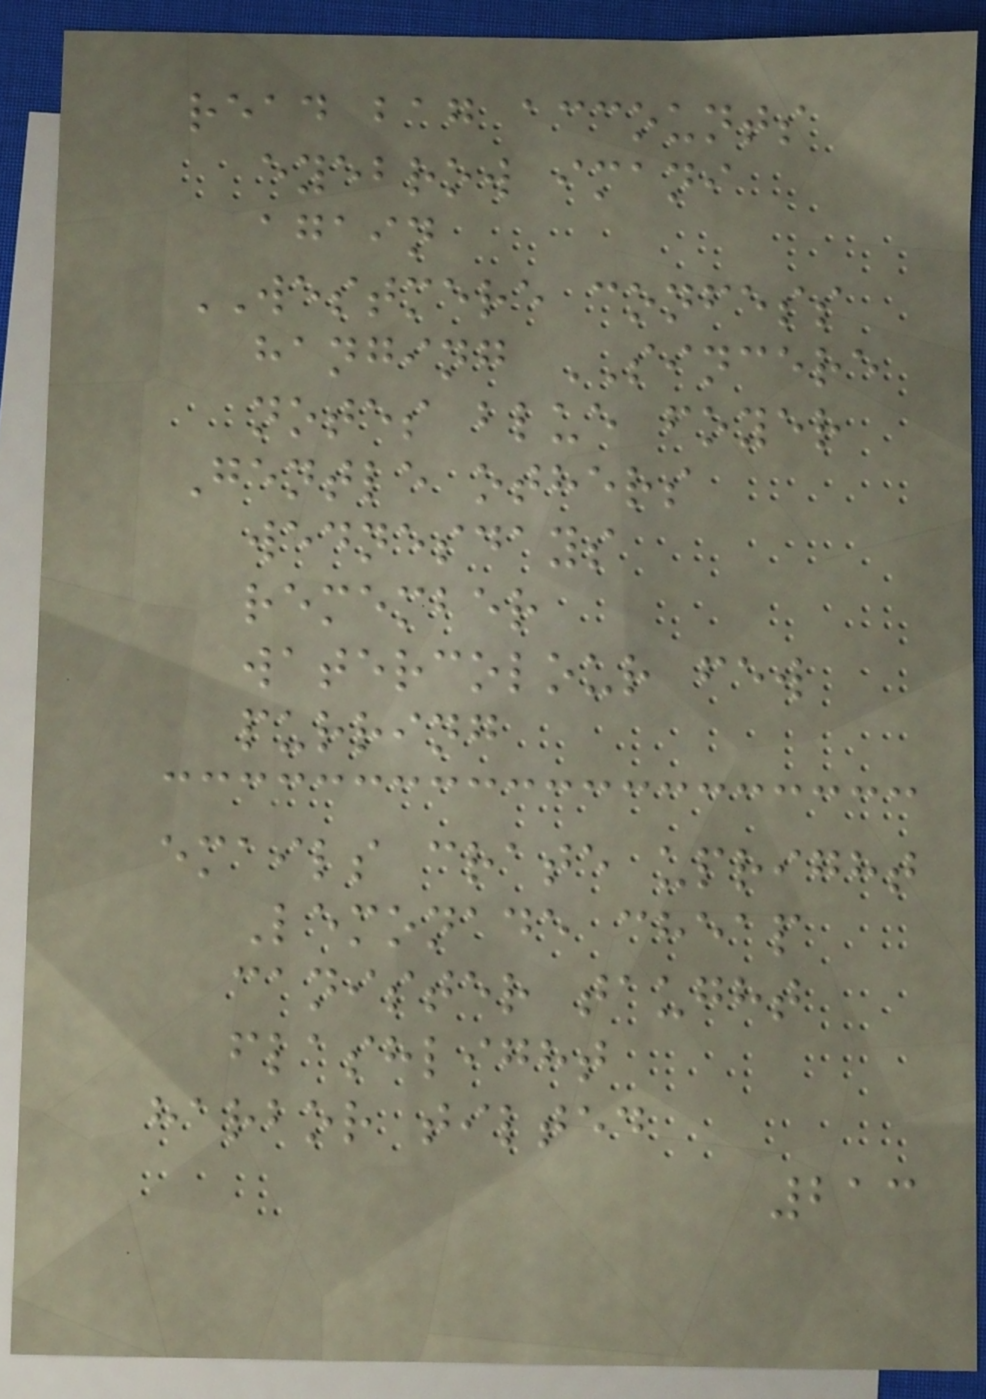read bag accounts
eyebrow imani
again
WESTMERE confess
hanging SINCERE
notes blue foyer
Gentle others
wednesdays
remember
watercolour few
purring
emails crate upright
Lemonade cheap
canister taught
flashlight
harbor tilted
213
